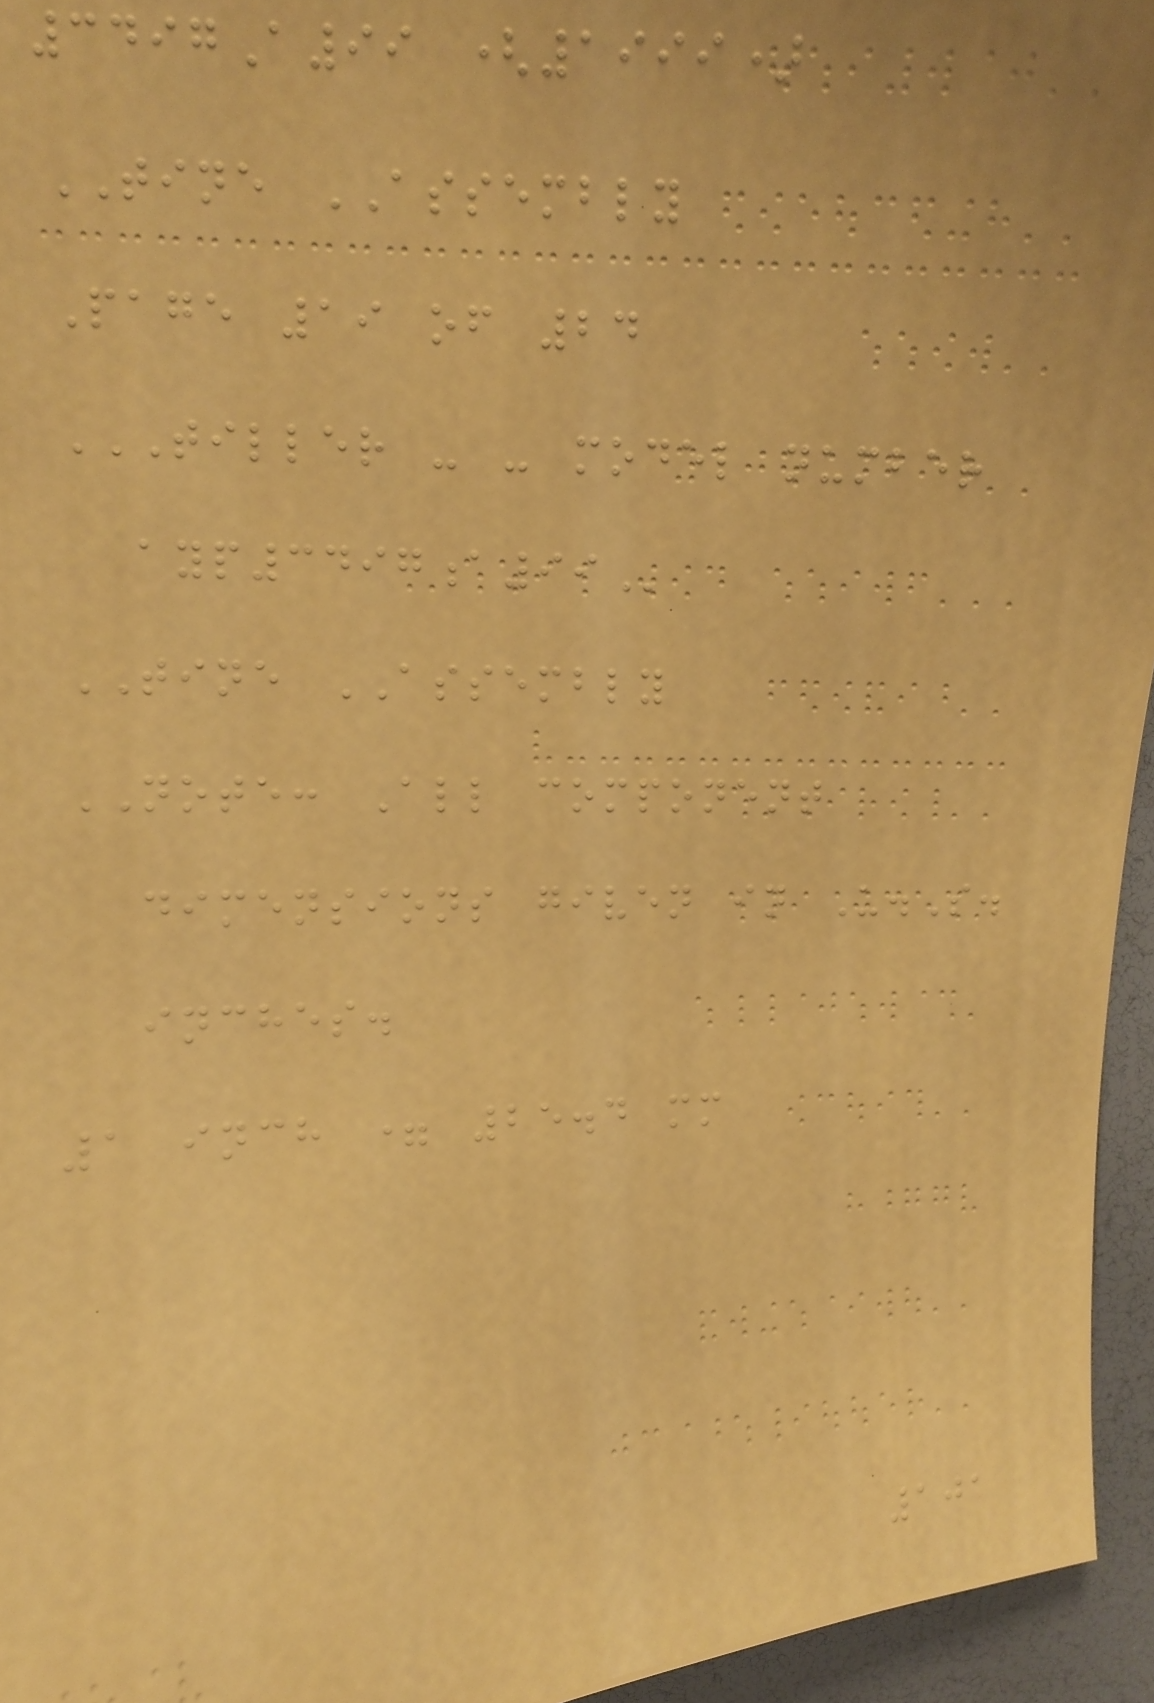3497A99 (1999)
TINE ASSEMBLY
Page 19 of 24
TILLER - - MODEL NUMBER
AYP3497A99
TINE ASSEMBLY
NOTE: All component
dimensions given in U.S.
inches.
1 inch = 25.4 mm
101
